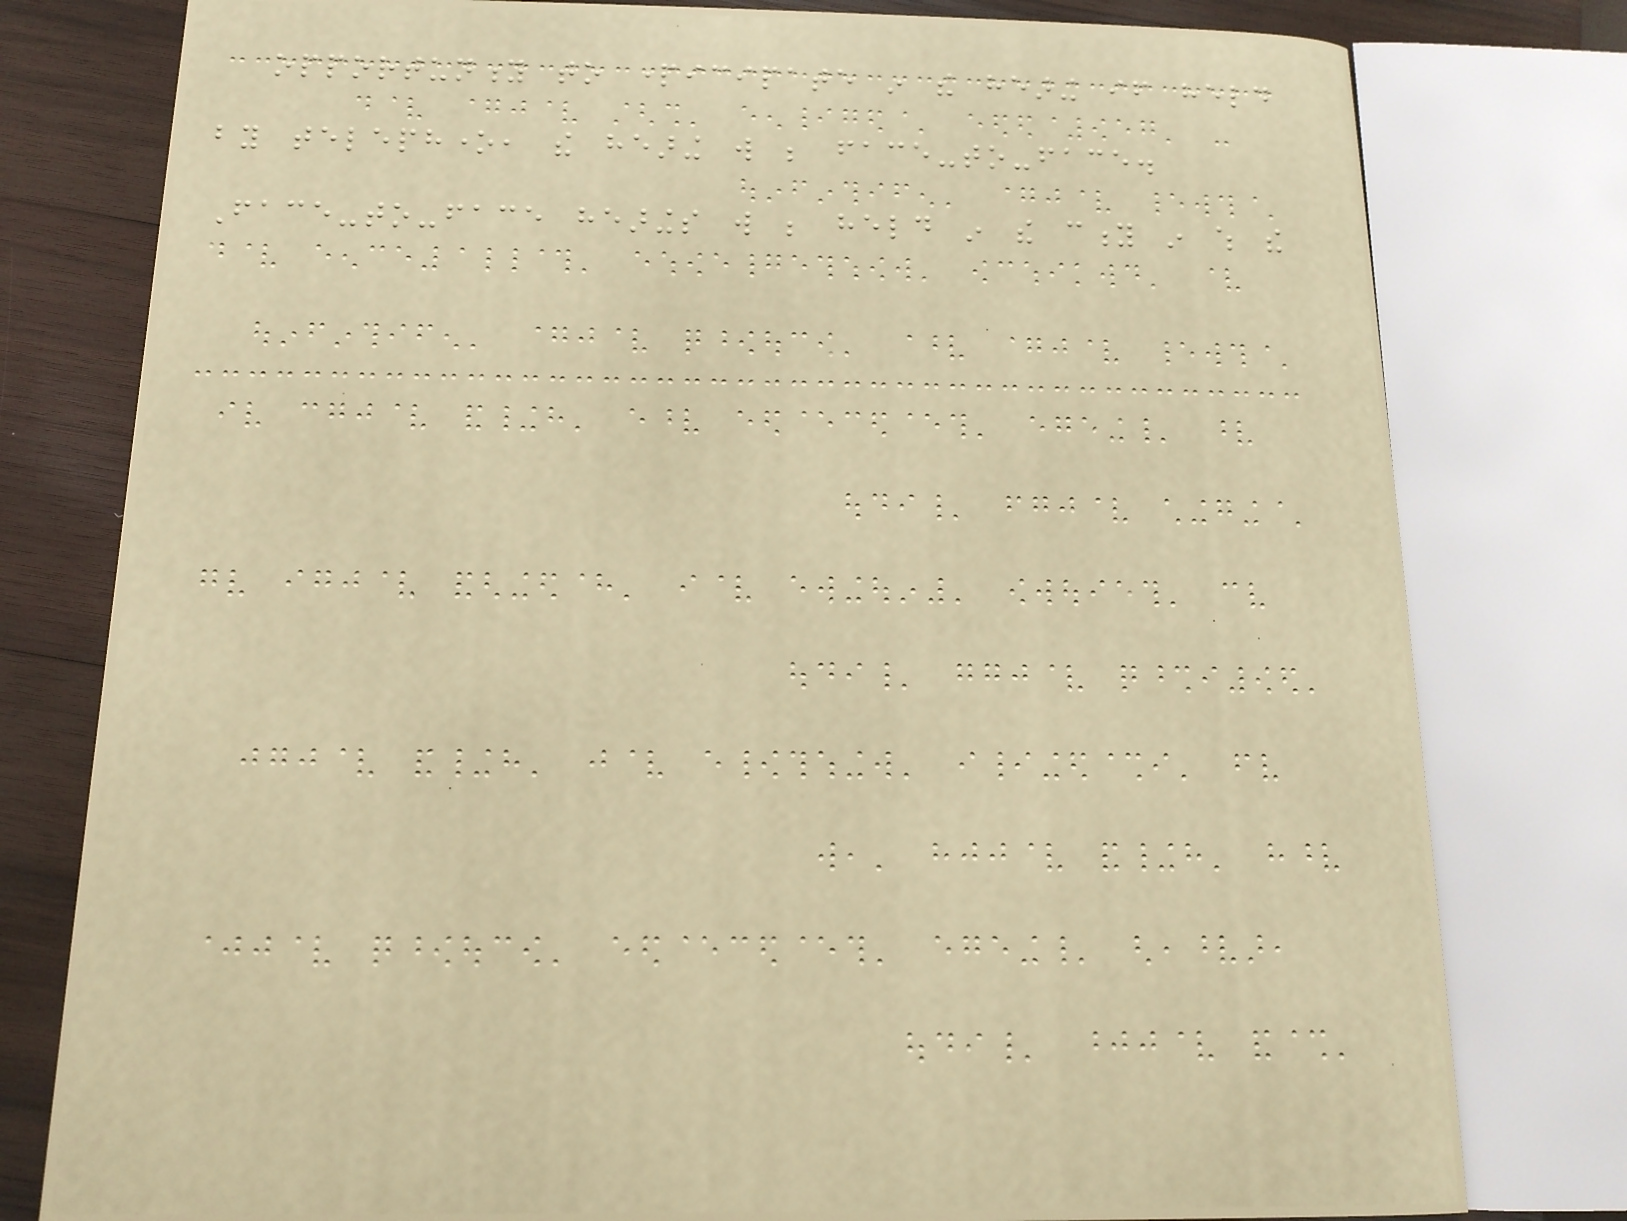opportunity to participate in the hearing if held
by telephone, the hearing will be face-to-face.
Face-to-face hearings will be held in the city in which the
